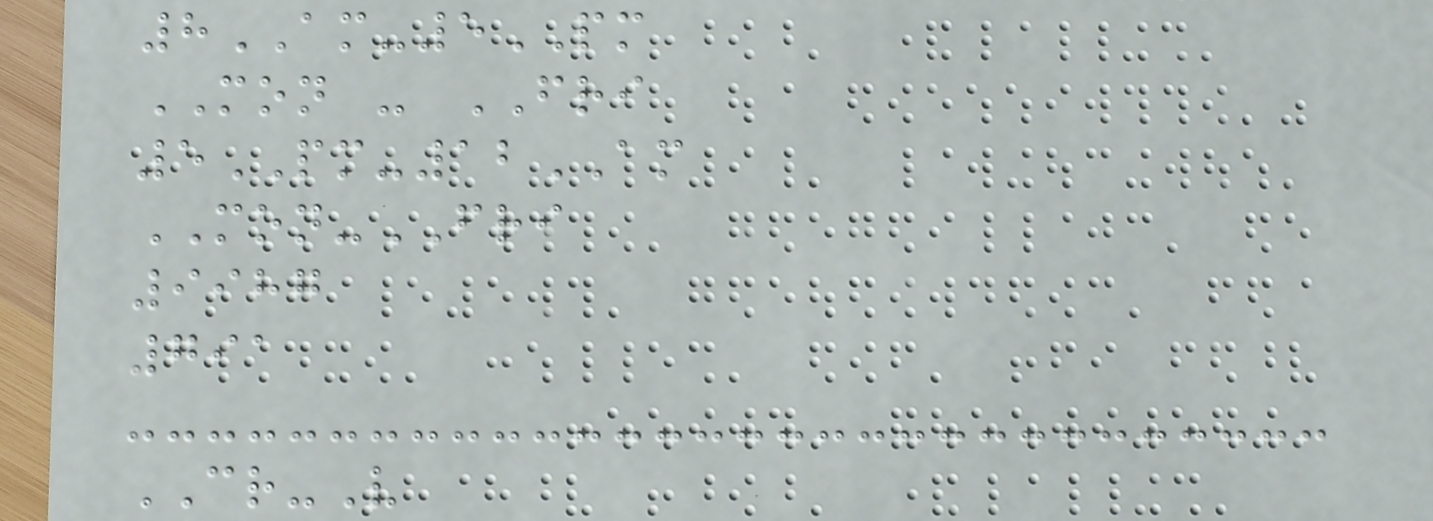8AM-5PM
MON - FRI
5PM-12AM
MON-FRI
9987
791
CR-V
